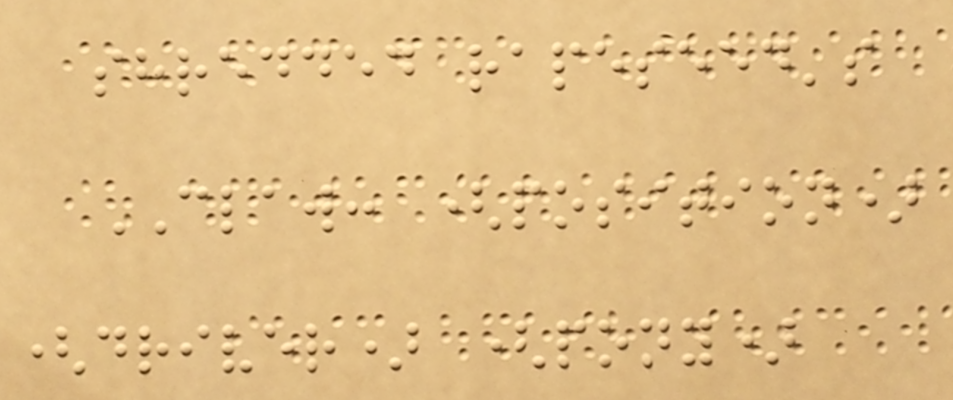shredded rapeseed's
CLAW: (position)
(driver) (pony)
